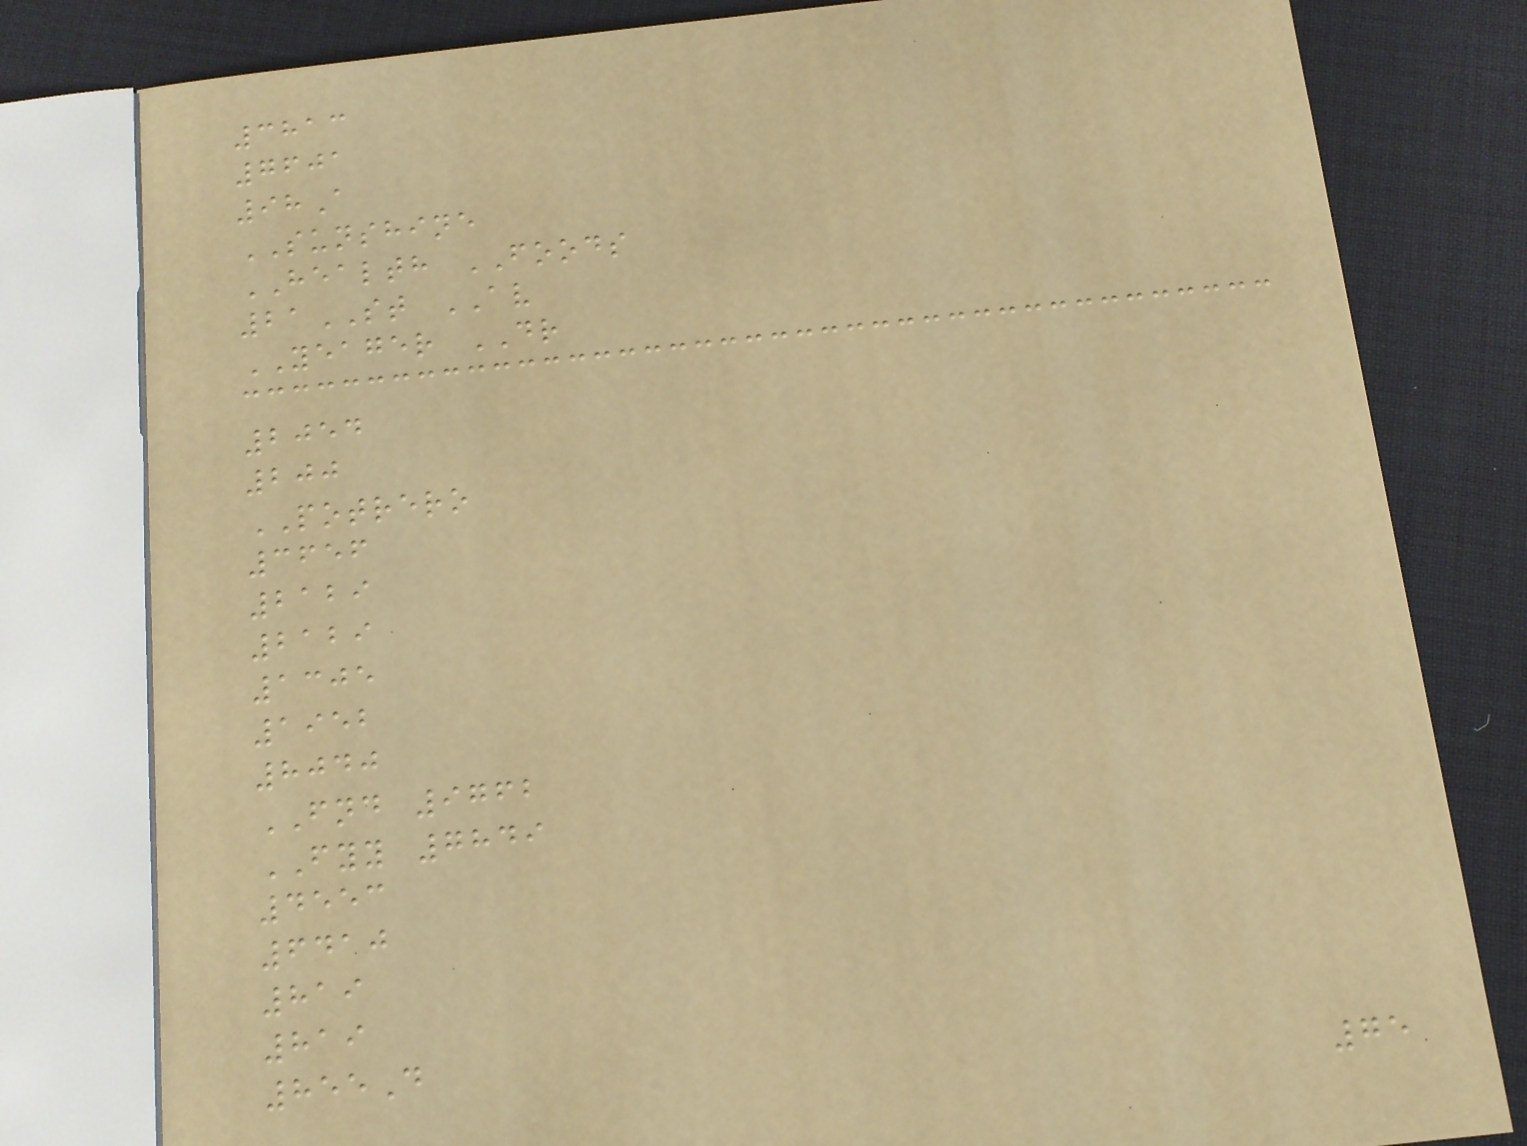3813
7601
98A
SUNSHINE
HEALTH FOODS
21ST AV
YEAGER DR
2054
200
POTRERO
3656
2129
2129
1305
1952
8040
FND 9762
FYY 7849
4553
6410
819
819
855D
75
